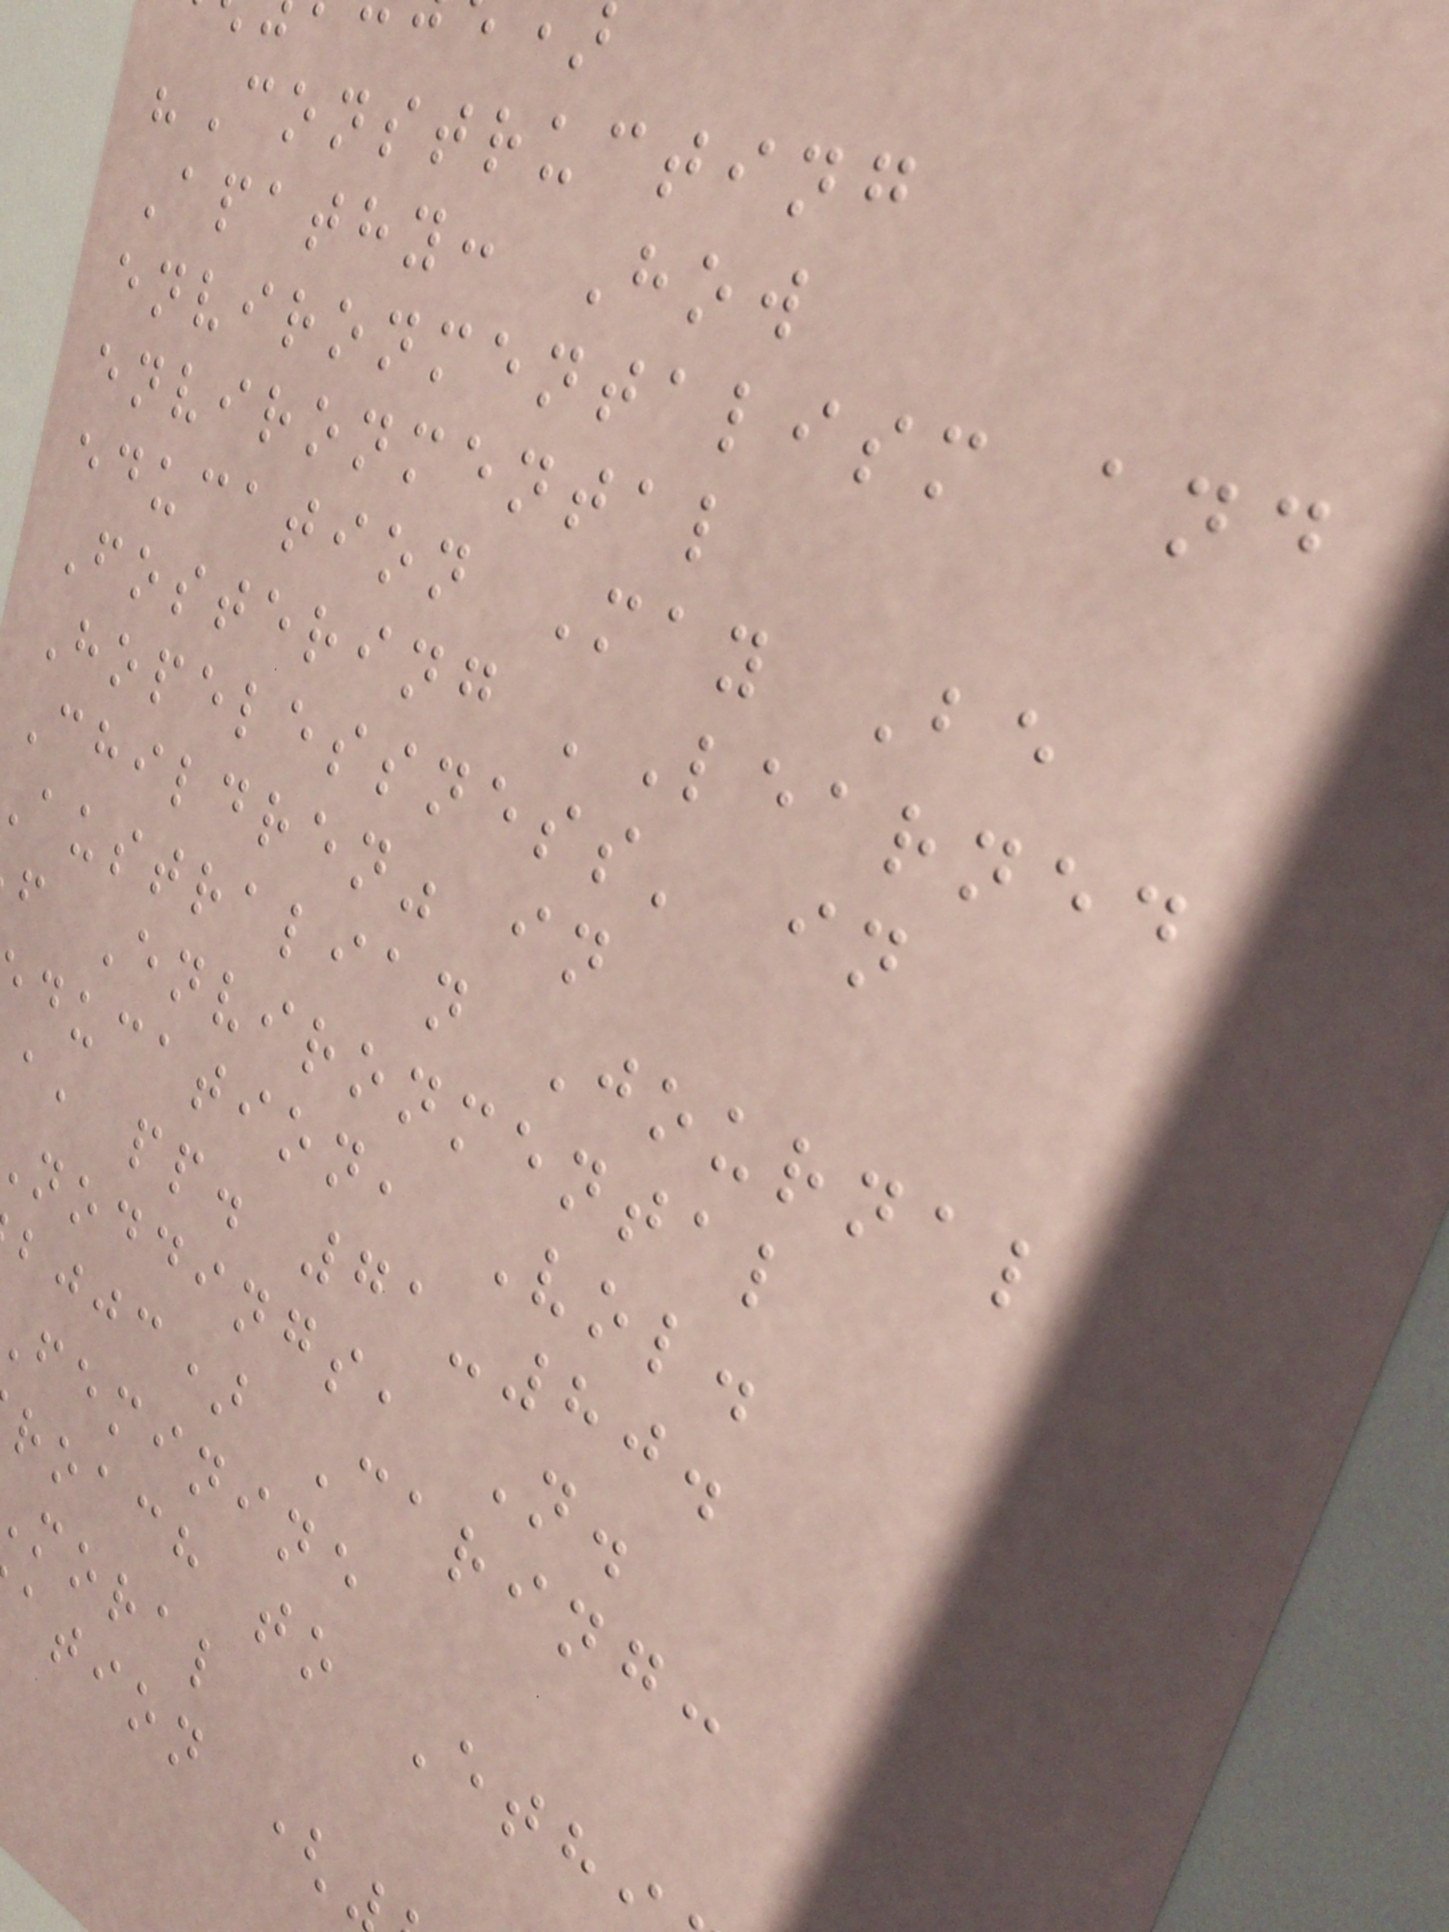"Constructing
Apathy: How
environmentalism and
environmental
education May Be
Fostering 'Learned
Hopelessness' in
Children" in
australian Journal
f Environmental
ducation, Vol.
a, pp. 71-80.
noddings, N.
bjjc) Caring:
feminine
roach to Eth
moral
ation (
